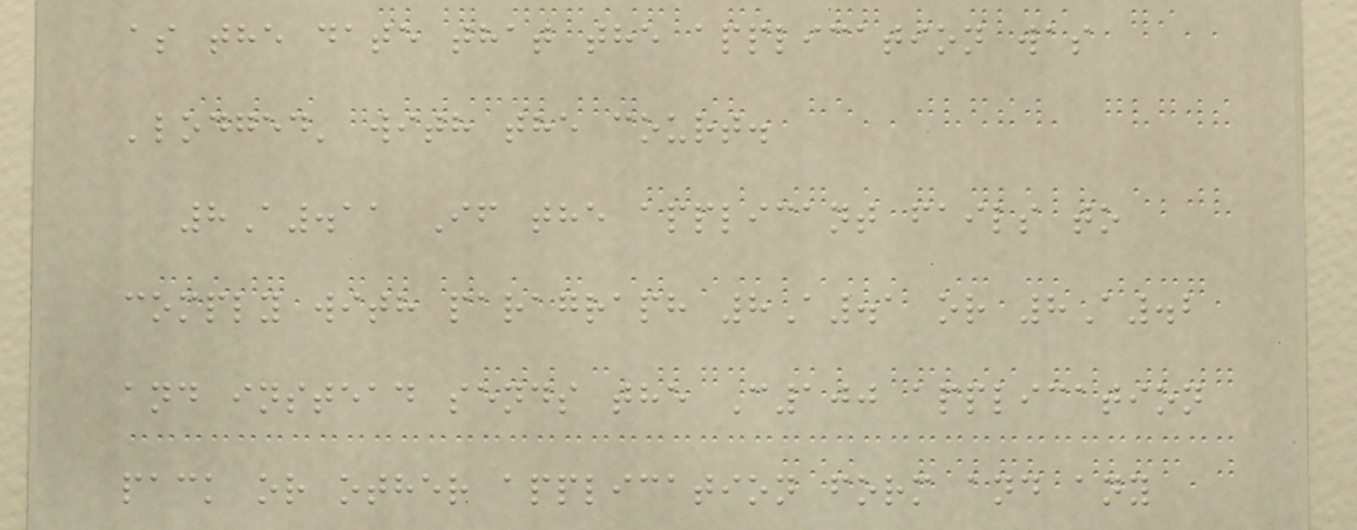as the date that the application was
'lodged' with the court.
8A.11 If the applicant fails to
comply with paragraph 8A.1 or 8A.2
and instead sends the C100 application
pack or other application form and any
